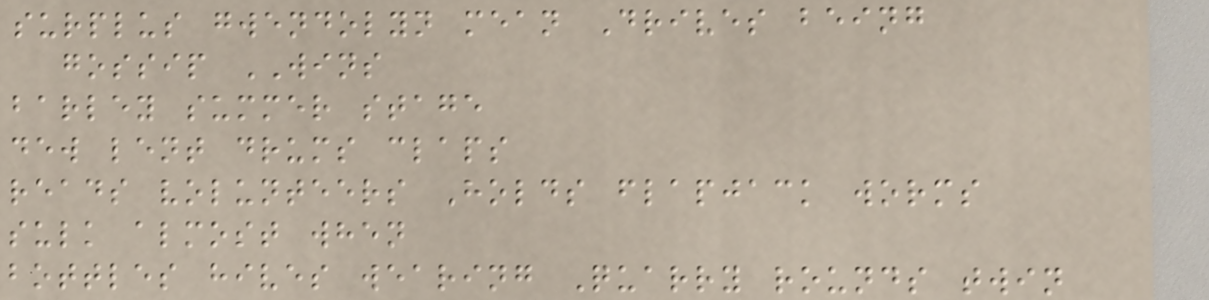surplus gwendolyn mean Drives being
gossip WINS
barley summer stage
dew lent drums claps
reads volunteers Holds flapjack worms
sulk almost when
bottles hives wearing Quarry rounds twin
